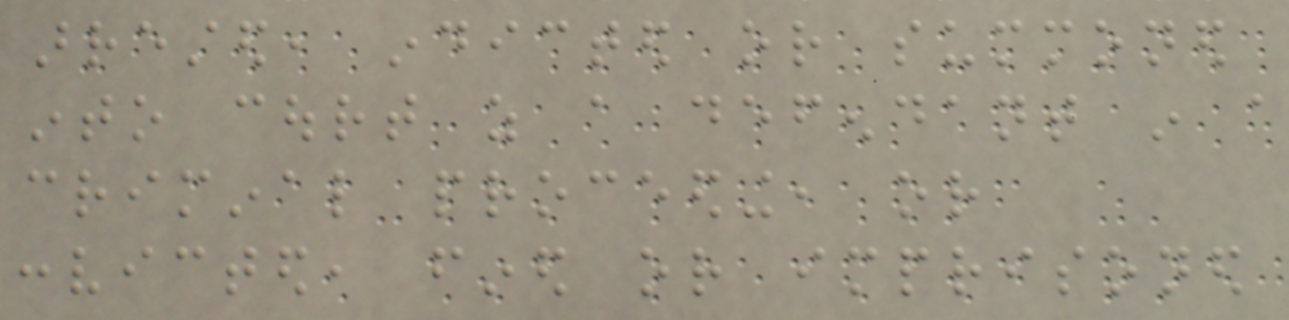arrested, indicted or summoned
into court as a defendant in a
criminal proceeding, or
convicted, fined or imprisoned
